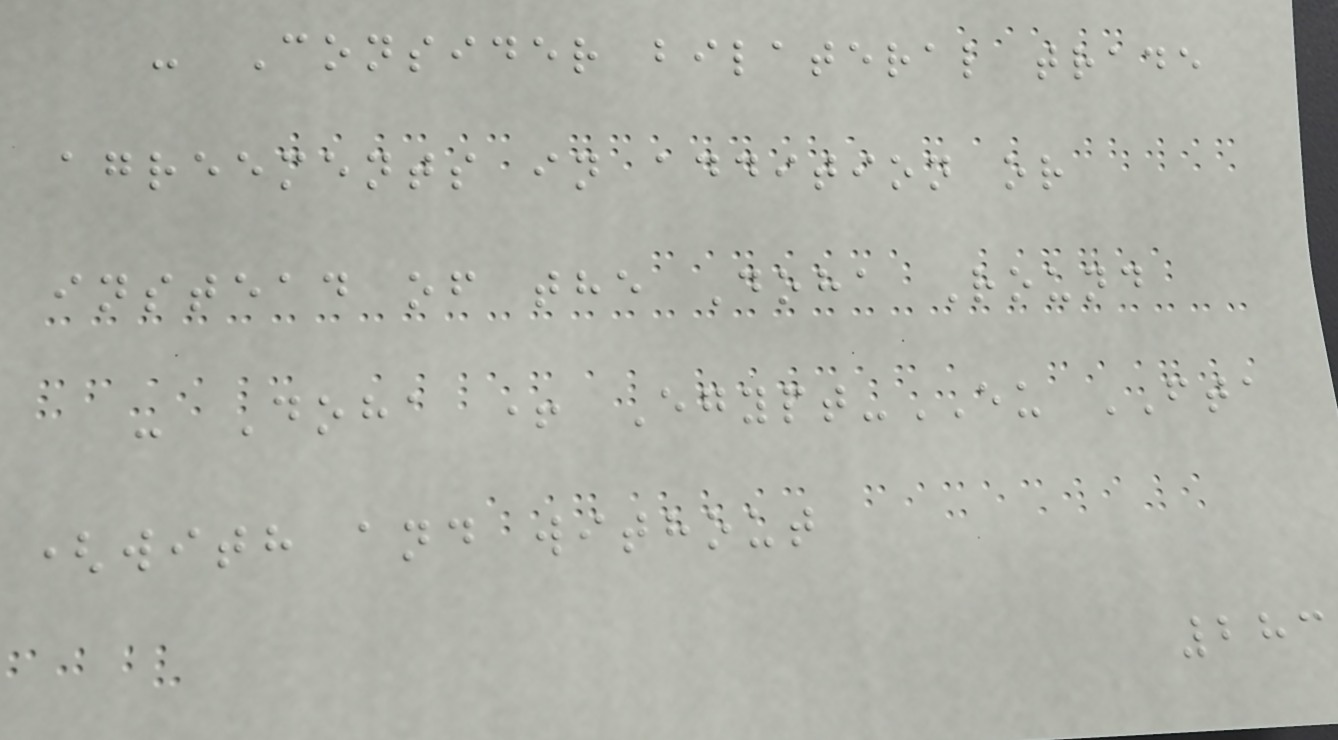- Consider bilateral trade
agreements in addition or
instead of the Doha Round
- Doha + Egypt-EU FTA
(with and without
283
